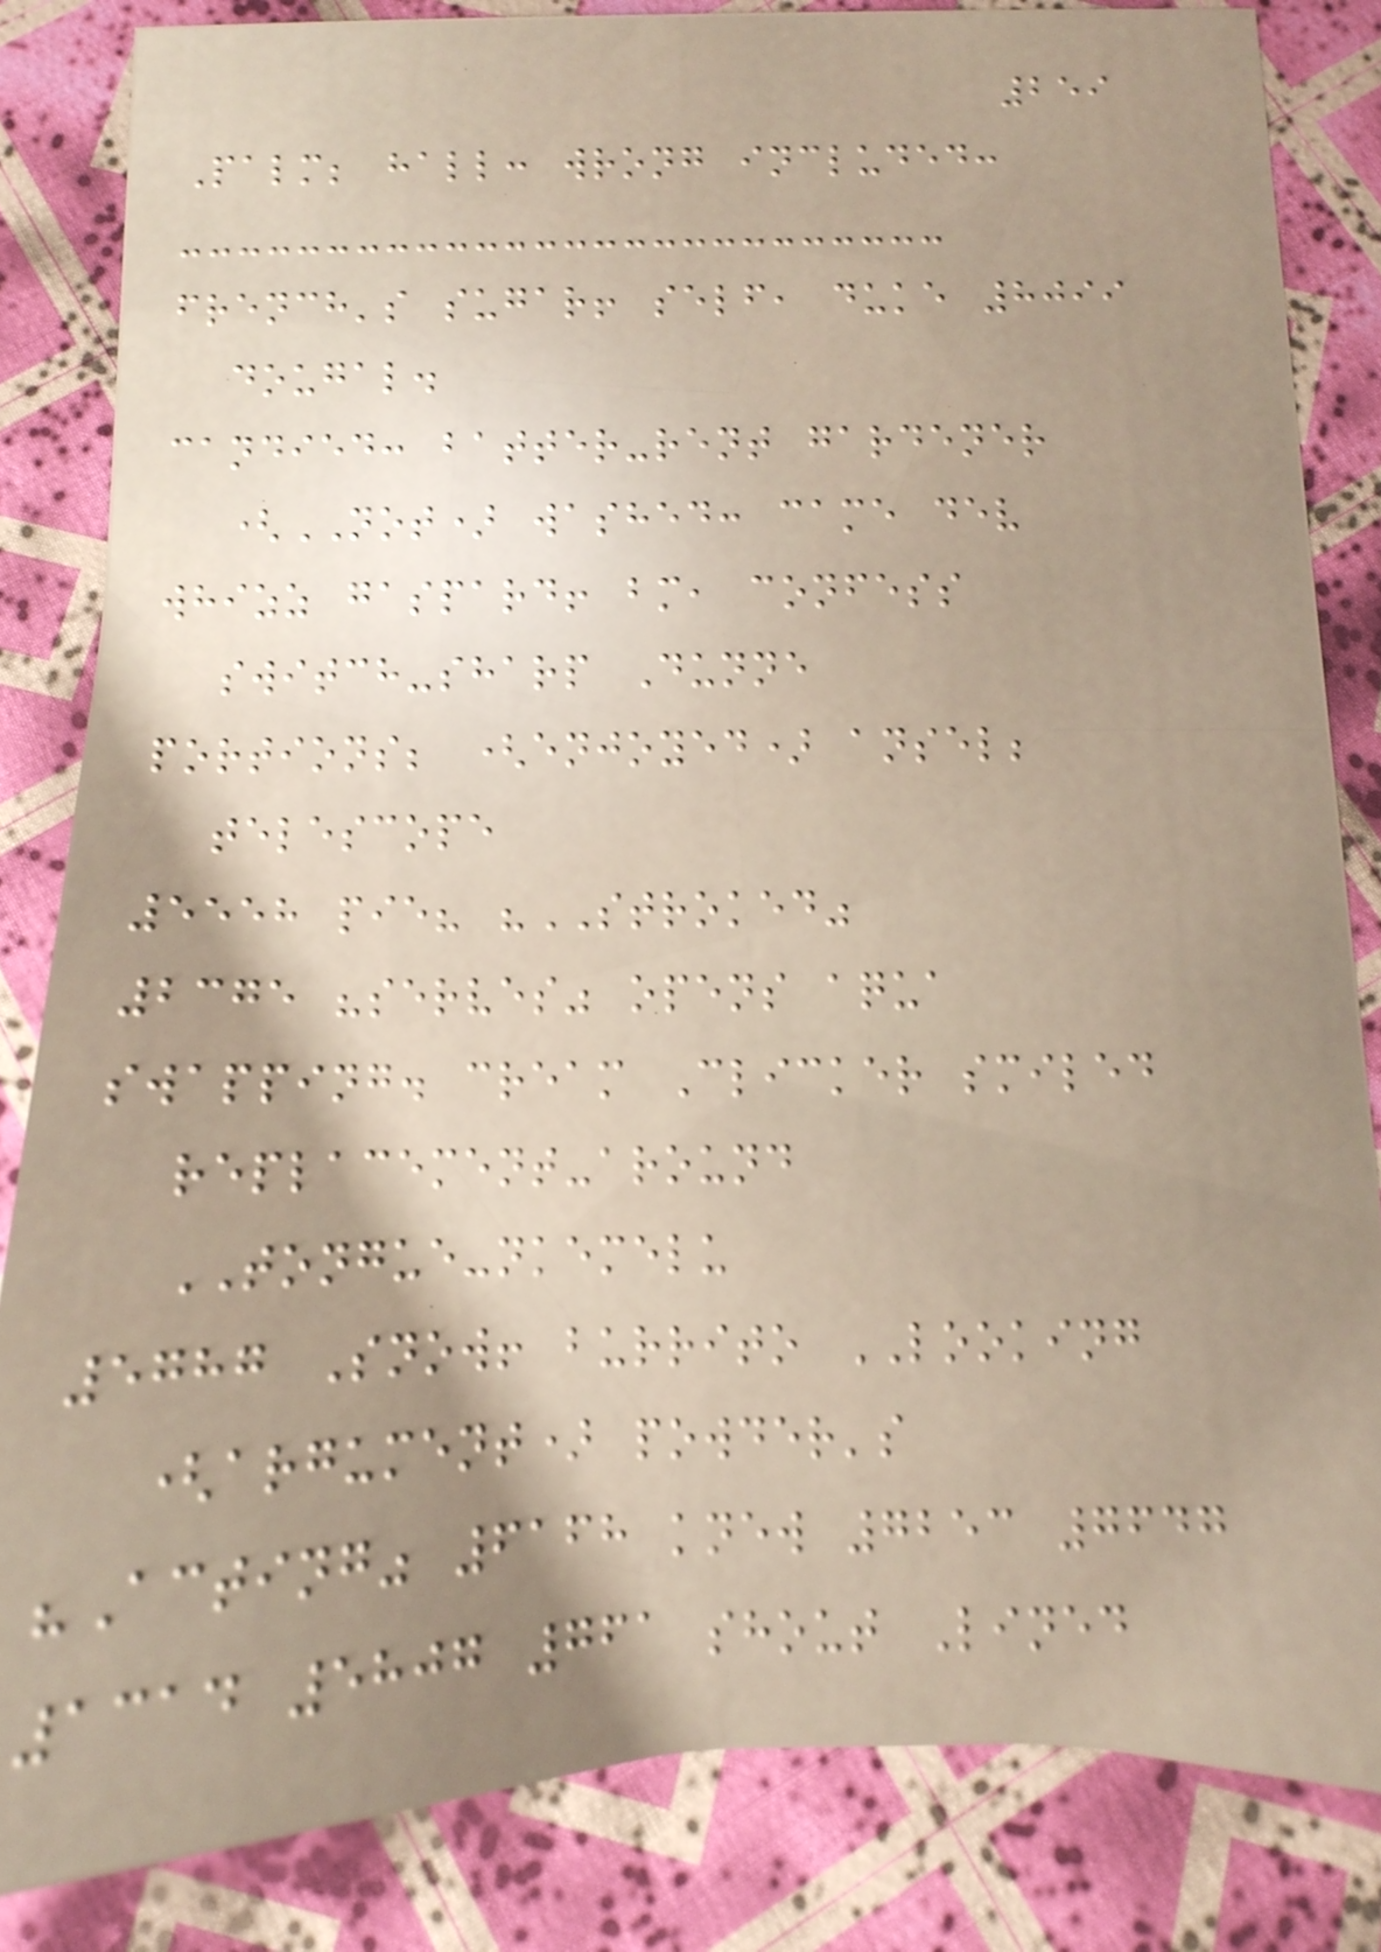259
Palm; hall: wrong included:
french's sugar! self, duke 8099
dougal.
candied: batter-rent gardener
(NOT) washed: came dev
whizz gaspard! bm, confess
switch-sharp Dunne
portions; (enjoyed) ansel;
telescope
5558 pie? "STROKED"
2375 "serves" opens aqua
swapping. cream Clicker smiled
replacement-around
TONGUE-nkemelu
5787 Snow! burrito LOOKING
(argument) powder's
"Acting" 6168 knew 7253 7647
1314 5807 761 shout Lined
